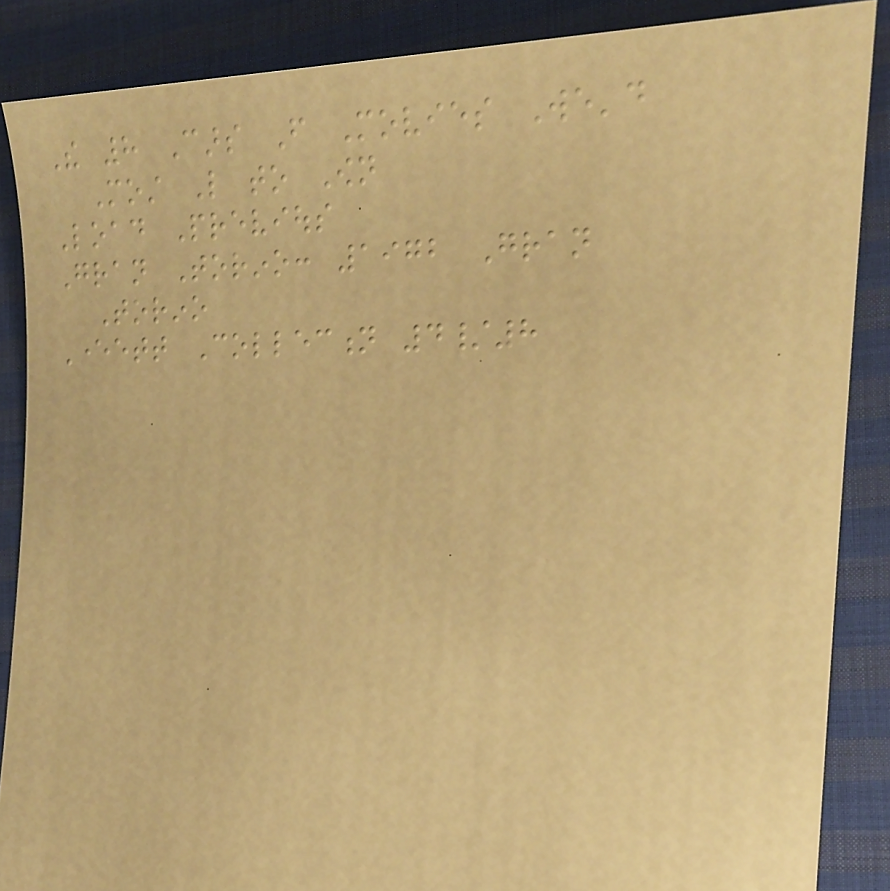The 8 Cars From Movies We'd
Most Like to Own
Load Previous
Gran Torino: 1972 Gran
Torino
Everett Collection 4/8
